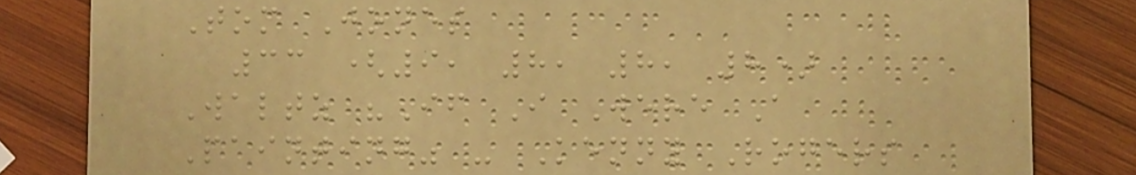Tom Jones
33 (9, 8, 8, 8)
Waltz "If I Were A
Painting" - Kenny Rogers
